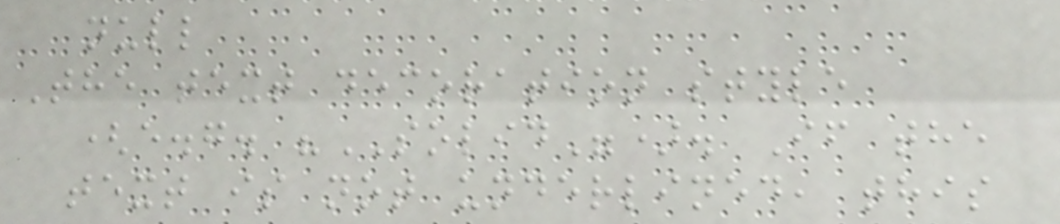null
The text decoration style
(e.g. "SOLID"). If the
text is not underlined, this
